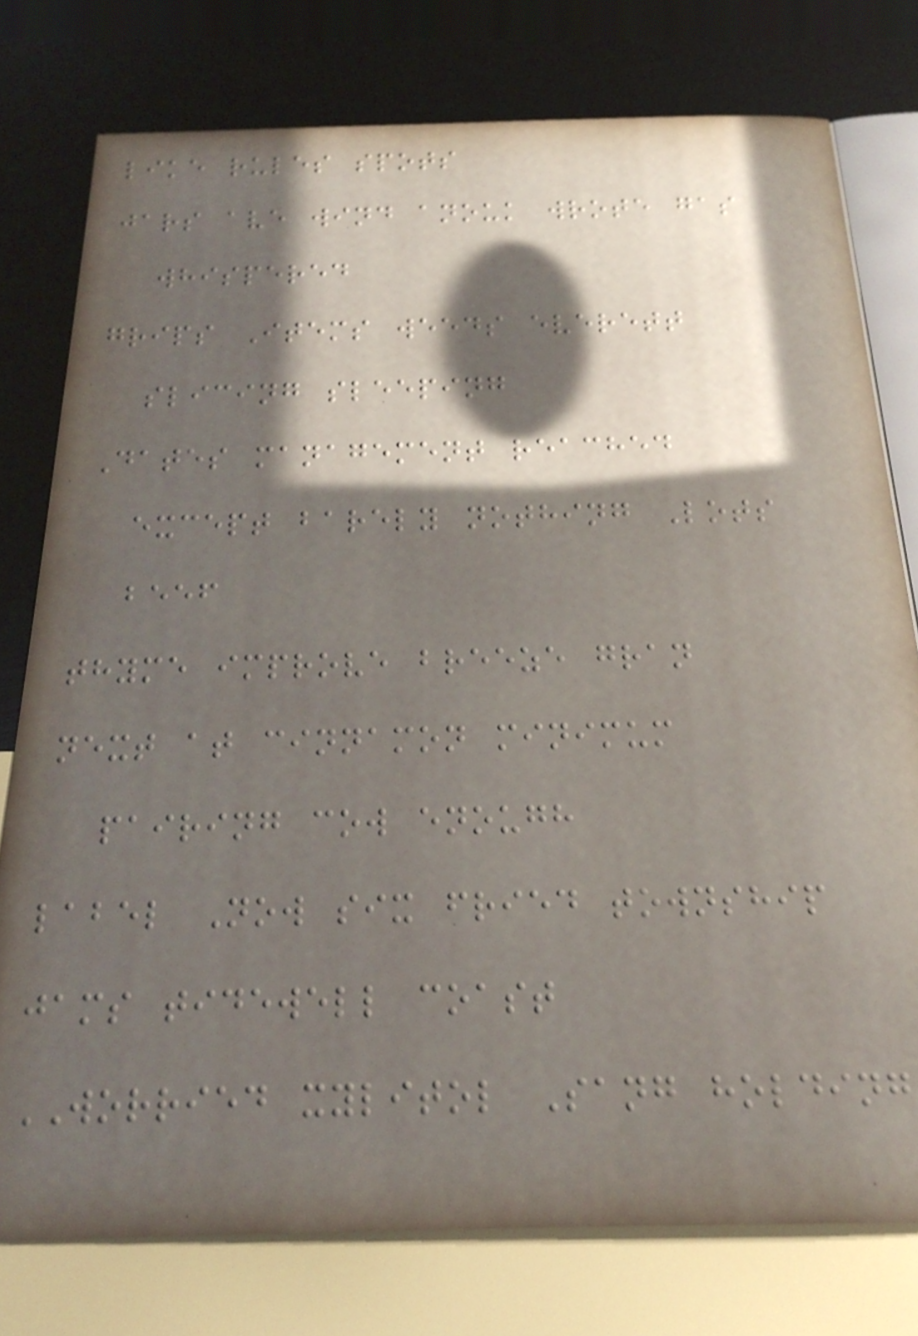like rules spots
jars ave wind anouk wrote gas
whispered
grips Items weeds everett
slicing sleeping
Dates management reached
except barely nothing Lots
beef
thyme improve breeze gran
next at cinnamon minimum
pairing cow enough
label Now six fried township
jams tidewell coast
WORRIED xylitol Sang holding
